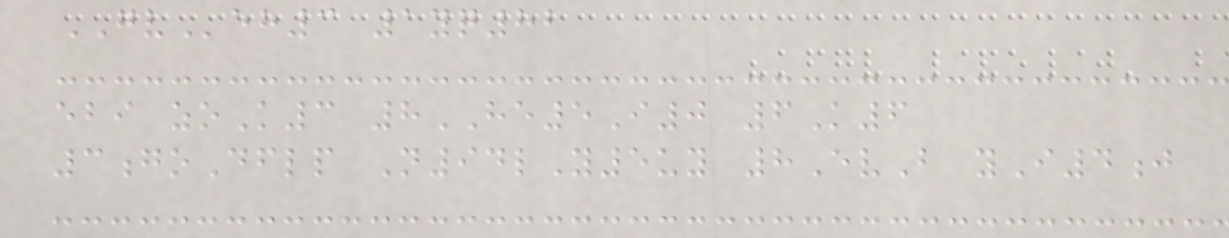GVeh3 1yq82
ebi zoK3 8HE5I0 6K6
3goDflp N94lY5uy 8EvB yI4j
